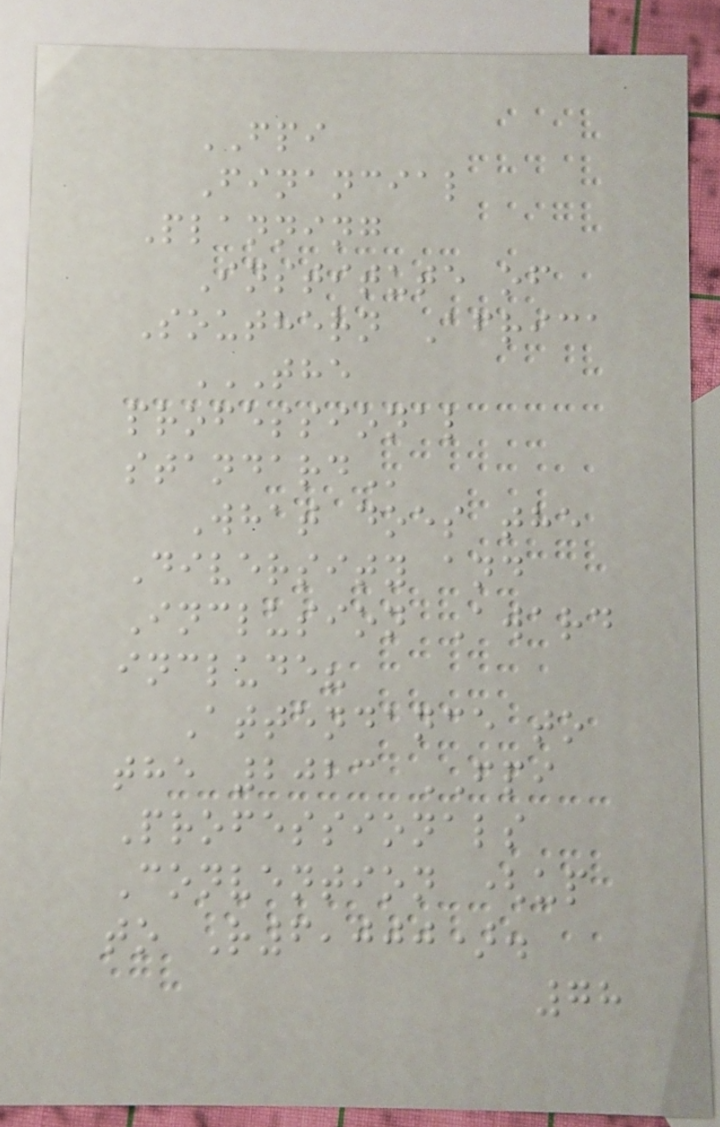FPI
Financial
Planning
Institute of
Southern Africa
THE
PROFESSIONAL
STANDARD
What does the
Diversity and
Inclusion Award
include?
Attendance to
the 2023 FPI
Professionals
Convention (up
to R6,000).
78
